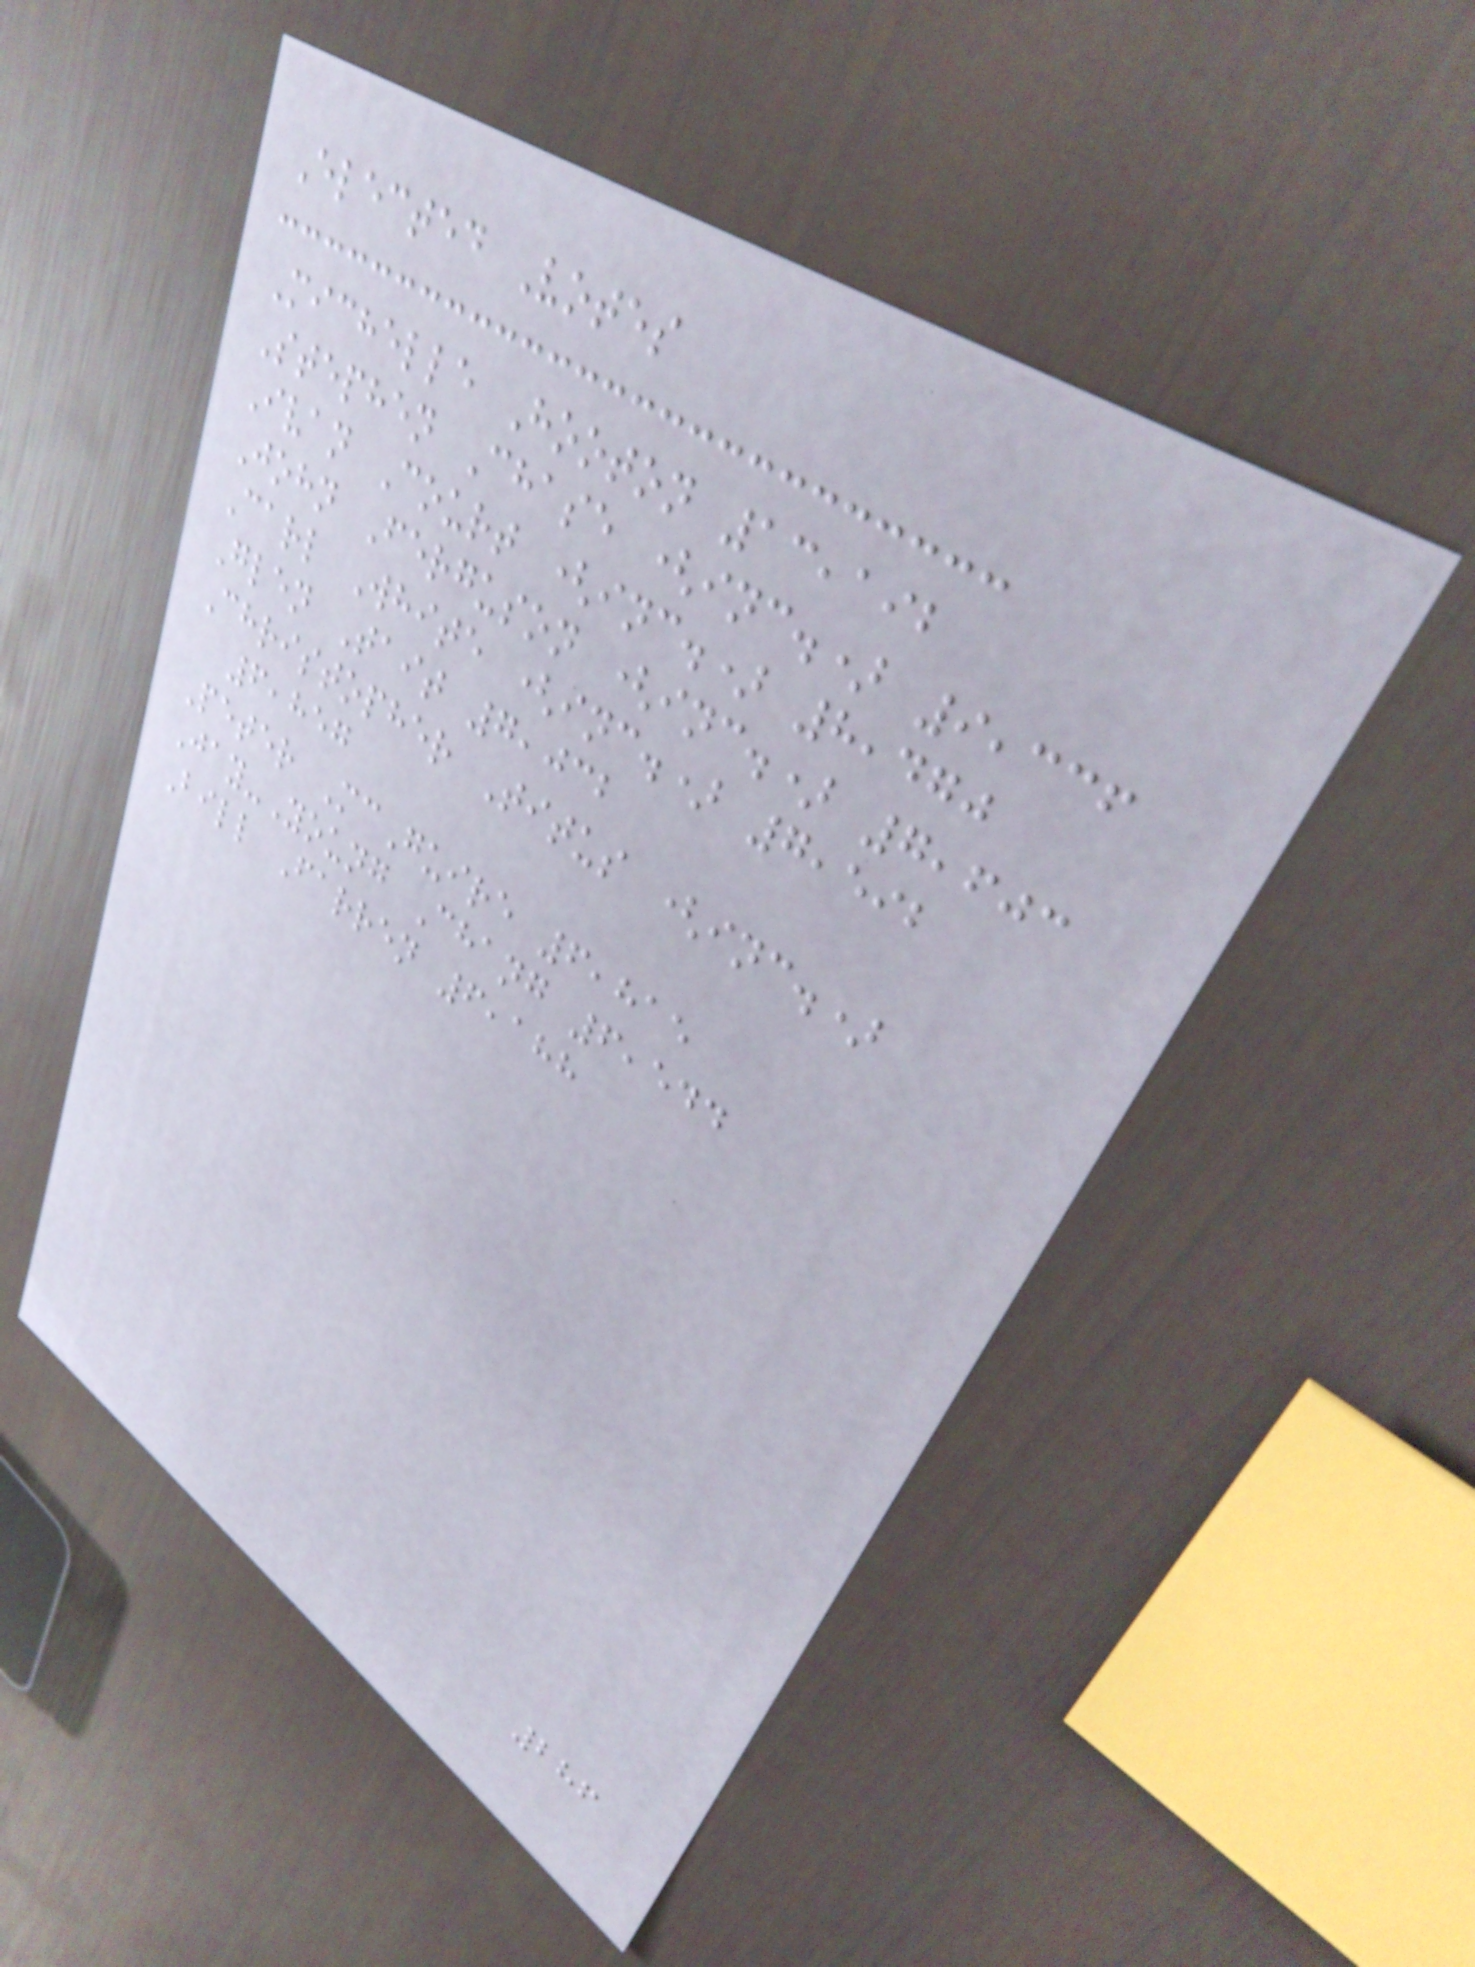Elected Votes
Michelle Hooton 13,192
Stephen Chase (inc.) 9,336
Ivan Court (inc.) 8,470
John Ferguson (inc.) 7,603
Carl White (inc.) 7,592
Glen Tait 7,032
Christopher Titus (inc.)
6,857
Peter McGuire 6,815
Jay-Young Chang 6,544
Bill Farren 6,188
286
